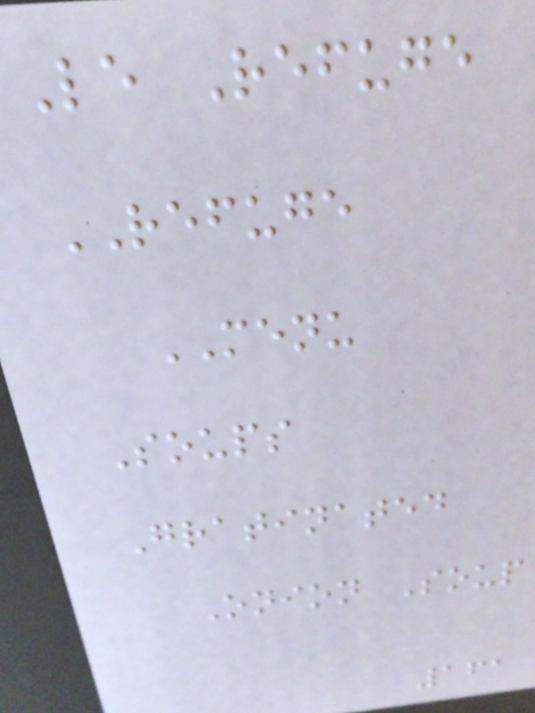Le Refuge
REFUGE
MENU
Soups
Gratinated
Onion Soup
161
